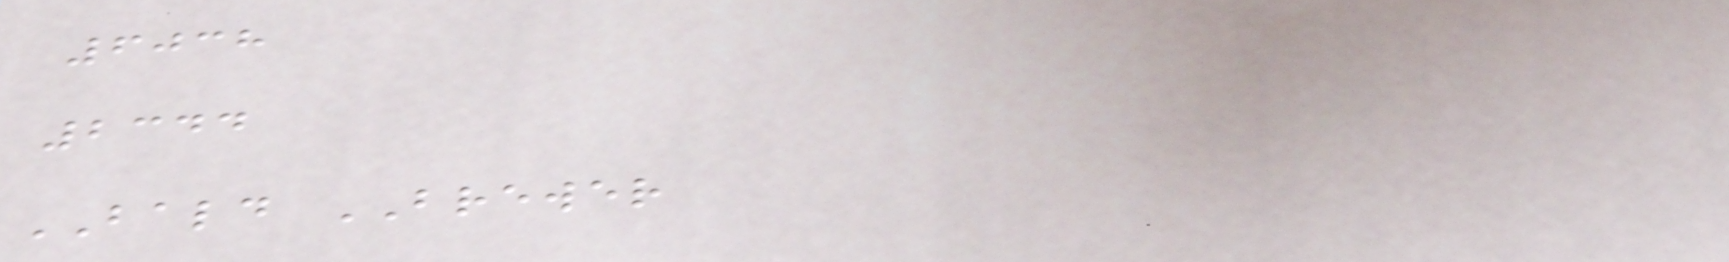6038
2344
BALD BREWER
